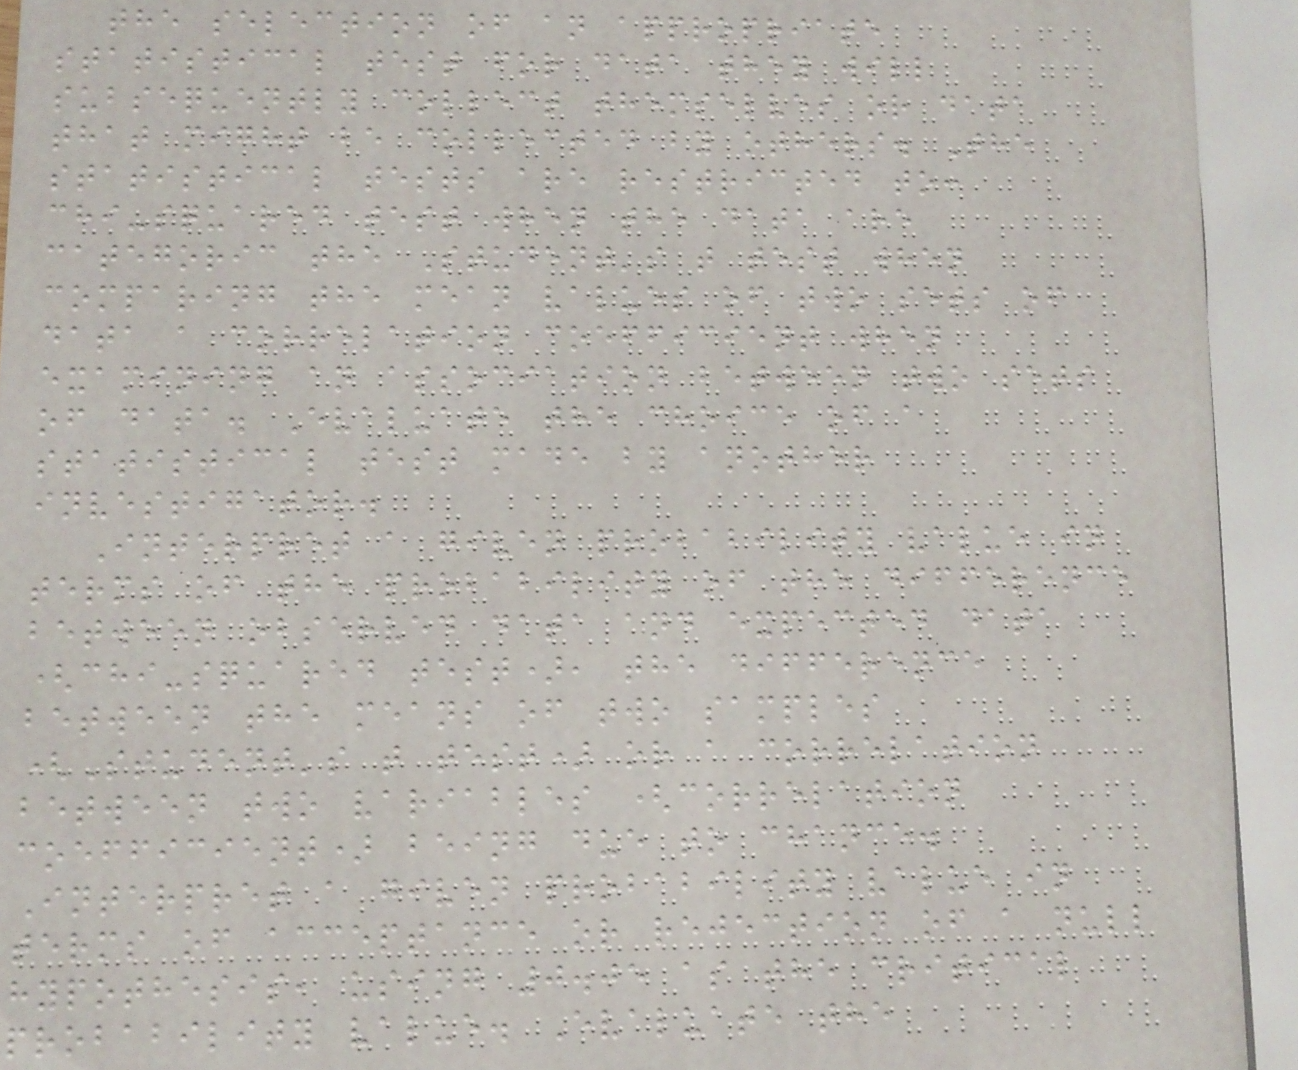the selection of an appropriate
statistical test for data they will
subsequently collect themselves or data
that might be collected by others. The
statistical tests are restricted to:
chi-squared test when the data are
categoric the Student's t test when
comparing the mean values of two sets of
data a correlation coefficient when
examining an association between two sets
of data. Evaluate the choice of a
statistical test made by another
investigator.
Interpret a given probability value in
terms of the probability of the difference
between observed data and expected data
(chi-squared test), the difference
between the means of two samples
(Student's t test) or a correlation
between two variables (correlation
coefficient) being due to chance.
Interpret a given probability value in
terms of acceptance or rejection of a null
hypothesis, using 0.05 as the critical
probability value. Evaluate the
